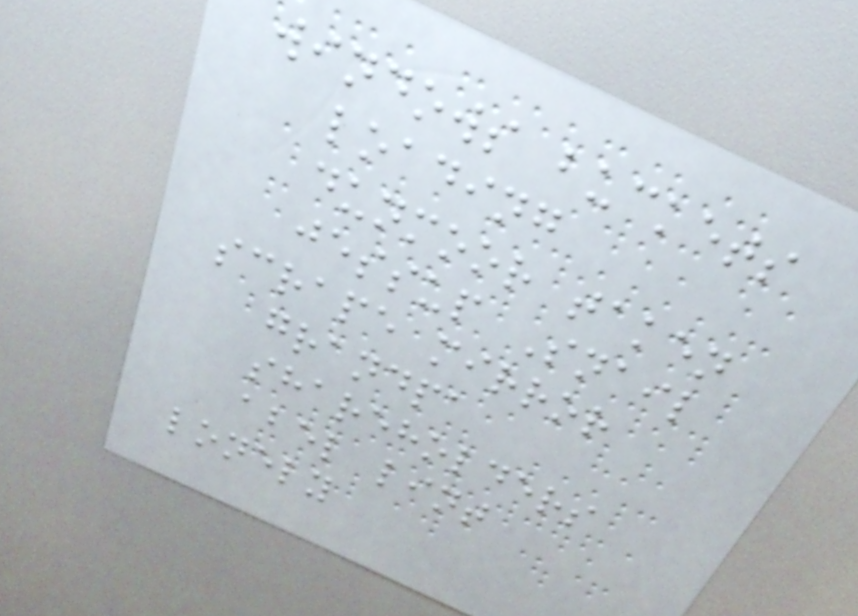windows buckets
loading
dunmoor taken
jessup Snail
scrape mirror
grandpa
shareholders
abel lint
lonely
